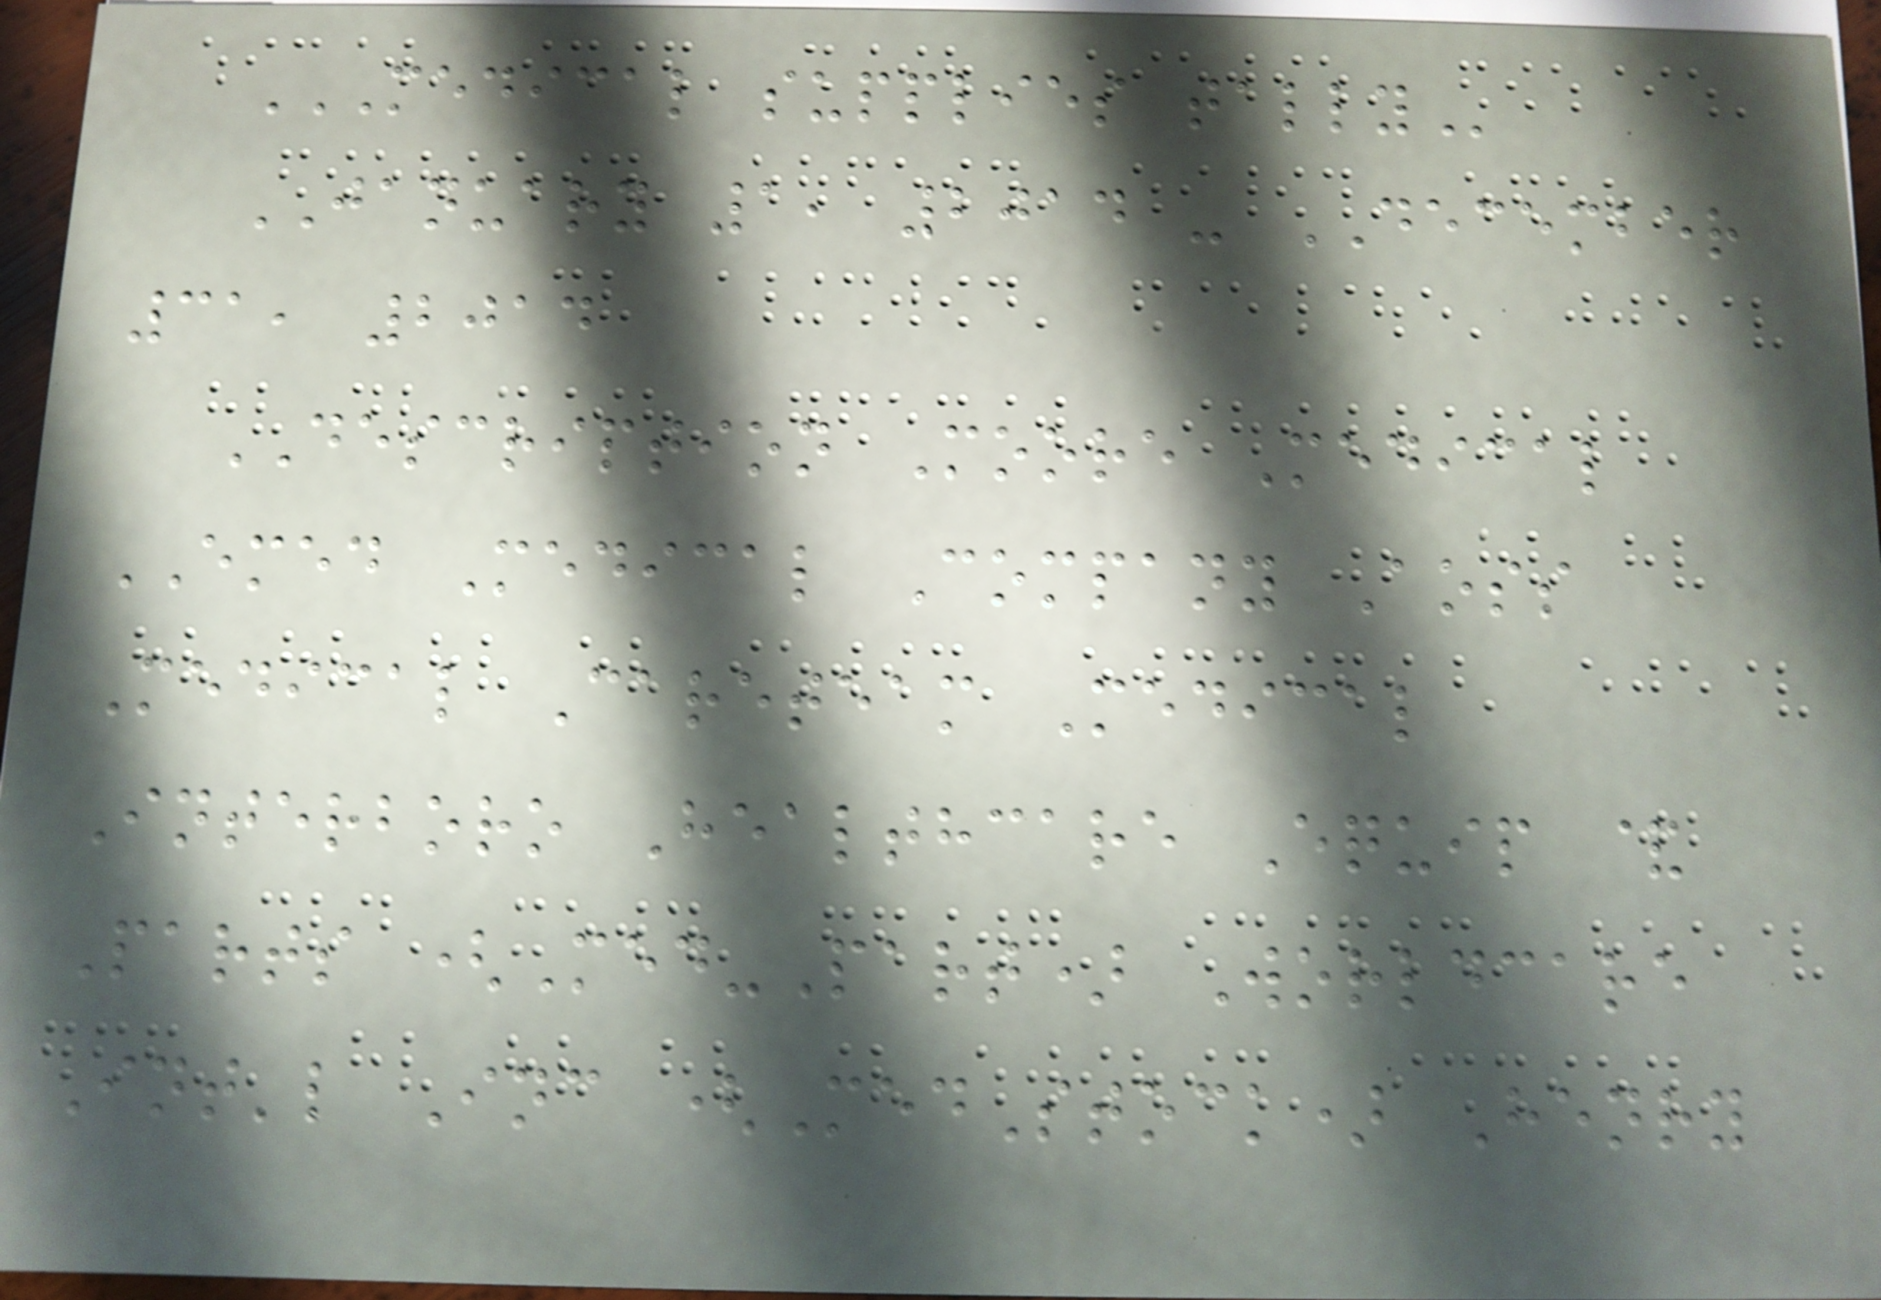MEDICAL SUPPLIES TALLY
JANUARY 1, 2014 - DECEMBER
31, 2014
DESCRIPTION Moore Medical
EMED Medical Company Aoss
Medical Careteam Medical
Interboro Healthcare Equip &
Parts (Med-Part) Worldcare
Int'l Inc (MedStock) Henry
